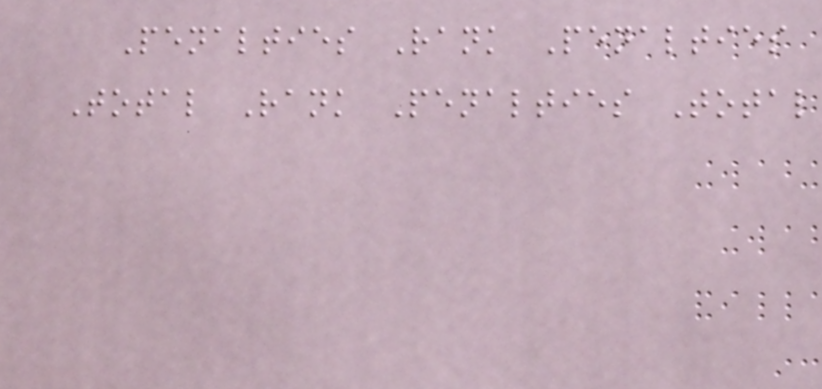Penalties Rank Penalties
Total Rank Penalties Total
